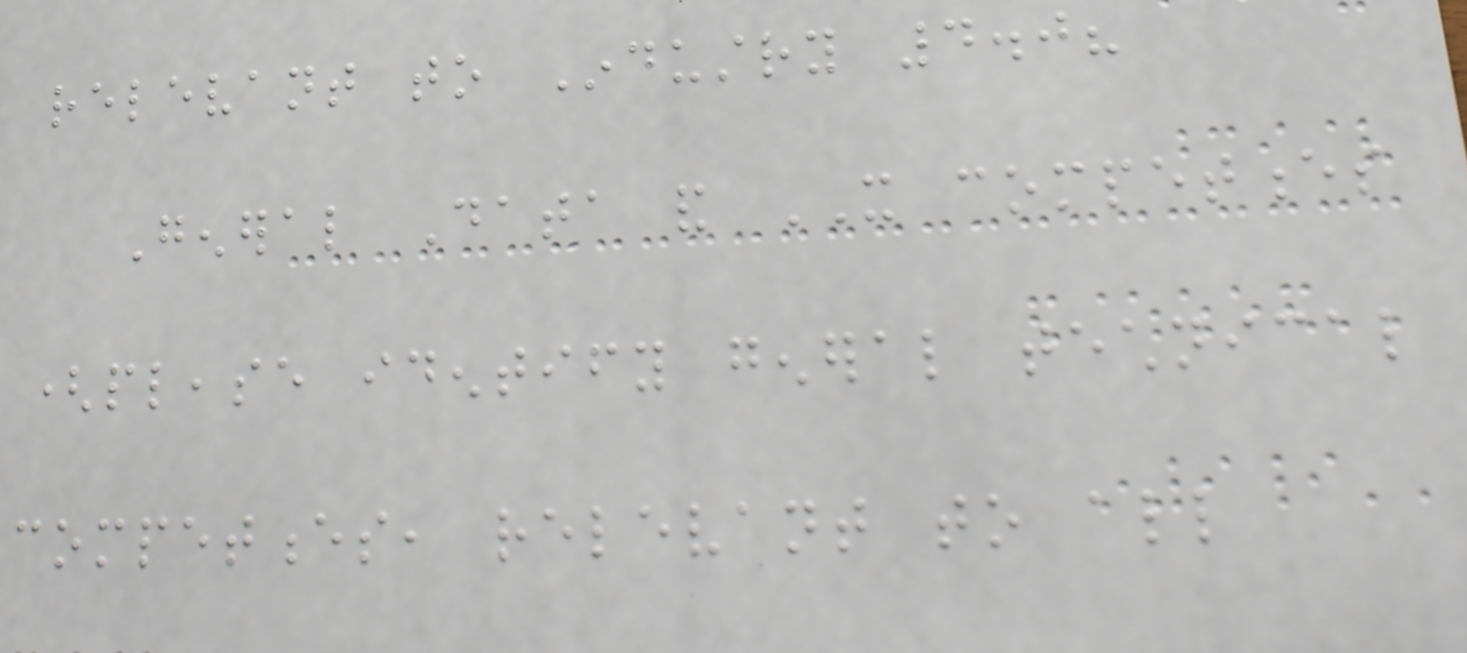relevant to Industry 4.0?
General Data and IT competences
(please identify general technical
competences, relevant to all
